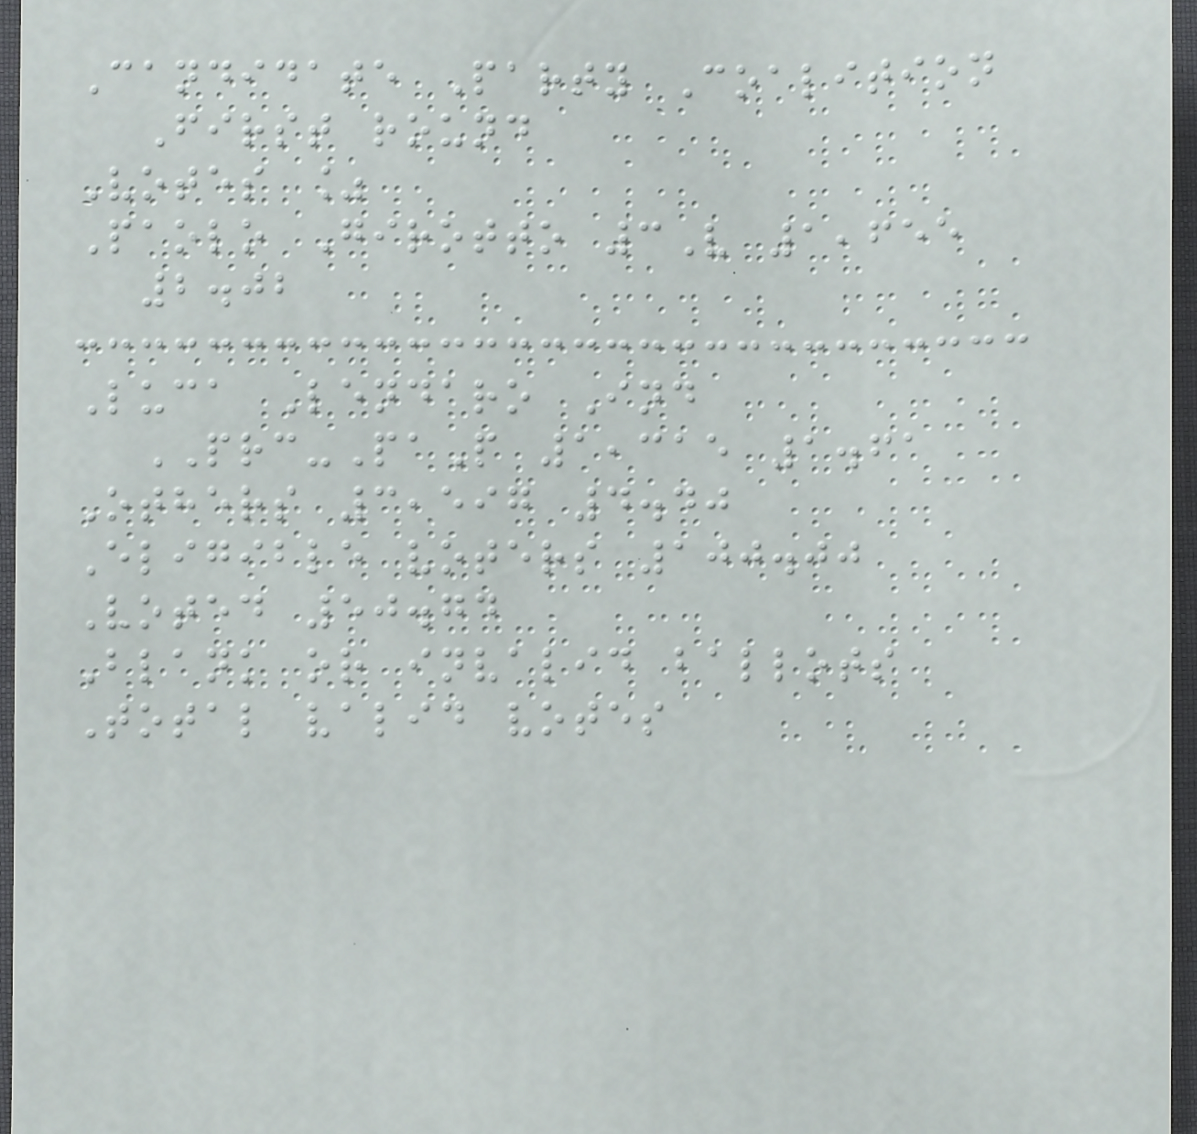Candidate Party Coalition
First round
Votes %
Paolo Girotto 3V 1,655
2.02
Luca Lendaro Ind
PRC-PaP 1,315 1.61
Others 3,597 4.40
Eligible voters 100.00
Voted 50.74
Blank or invalid ballots
Total valid votes
